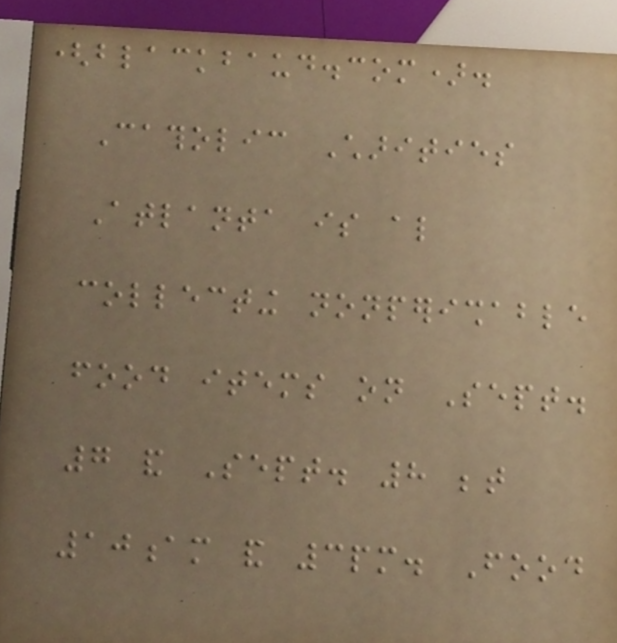(blackbaud.com).
Catholic Charities
Atlanta is also
collecting nonperishable
food items on Sept.
7 and Sept. 8 between
10am and 3pm. Food
